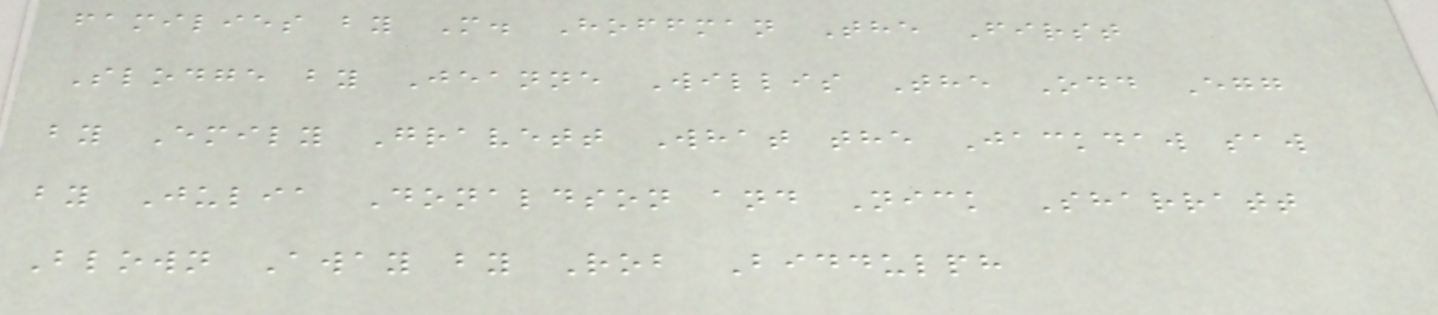families by M. Hoffman The First
Slodge by Jeanne Willis The Odd Egg
by Emily Gravett What the Jackdaw saw
by Julia Donaldson and Nick Sharratt
Blown Away by Rob Biddulph
